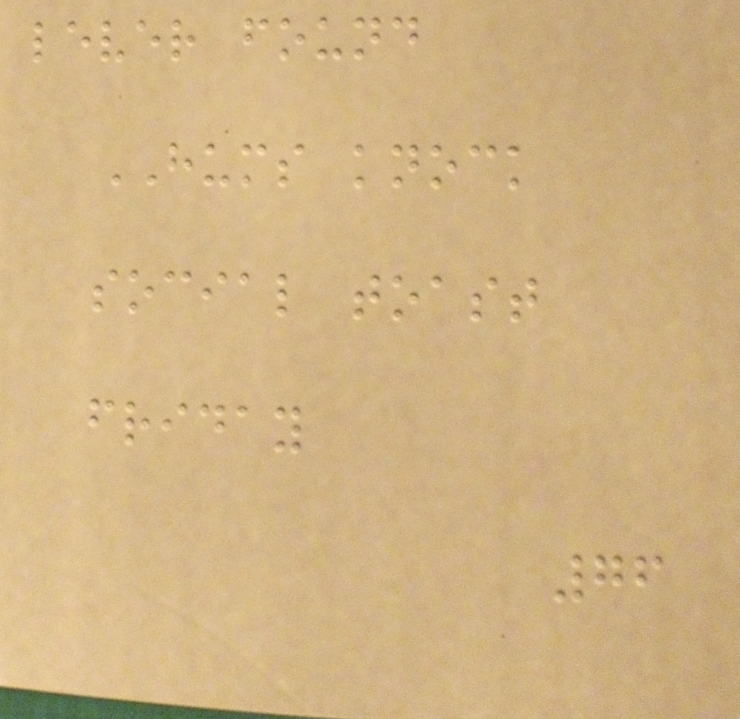lever found
HUMS knock
social toast
friday
76
